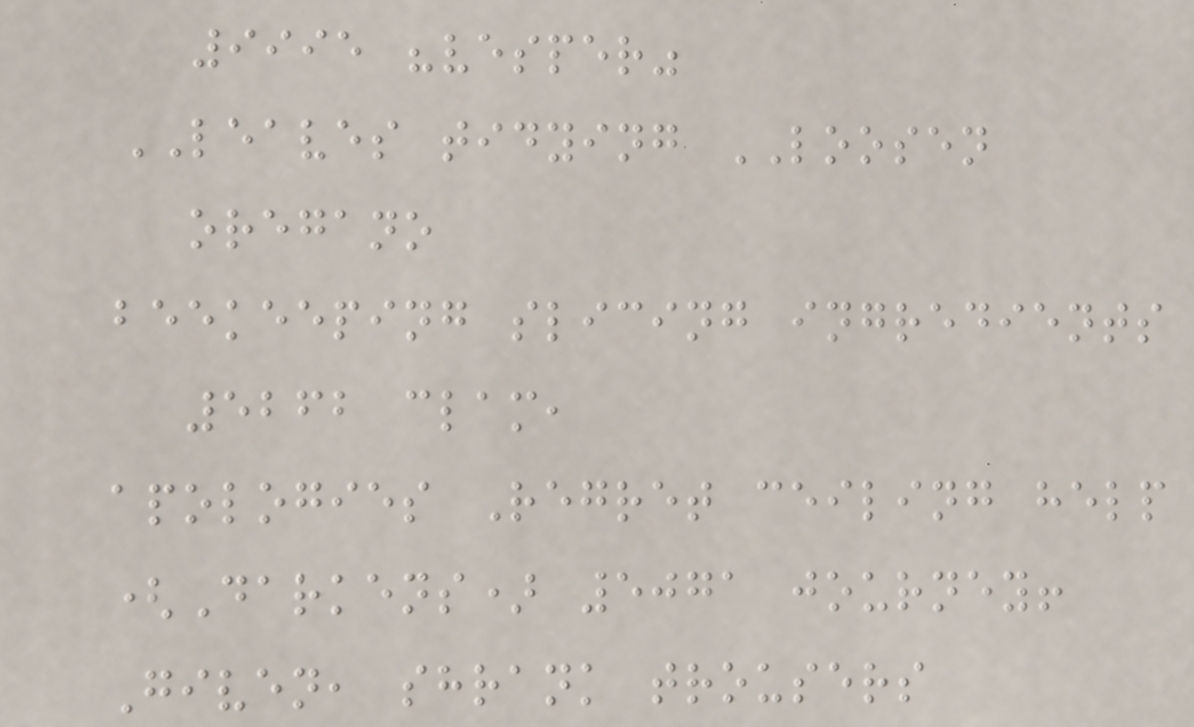9995 "vesper"
LEAVES tidying LOOSEN
oregano
beekeeping slicing ingredients
5262 clam,
apologies Regret ceiling help
(Darkens) 5071 journey!
Given, shrank trousers
